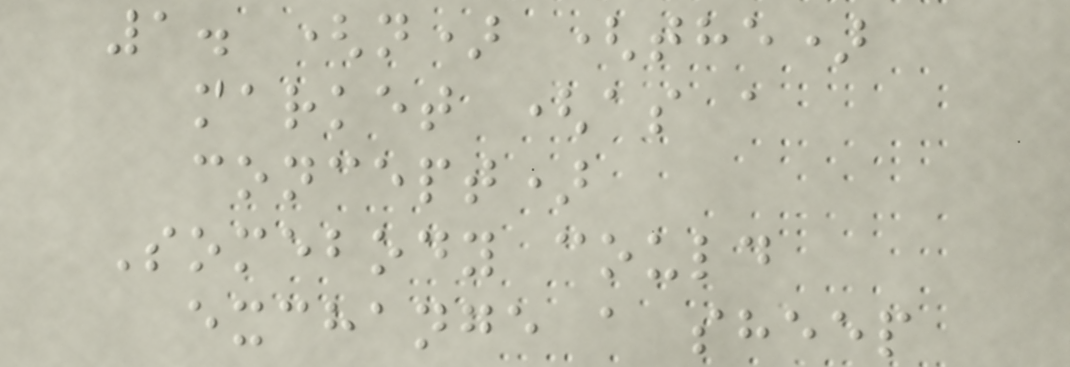1. (n) (the)
market (as a
concept)
Somebody could
exchange a sheep
